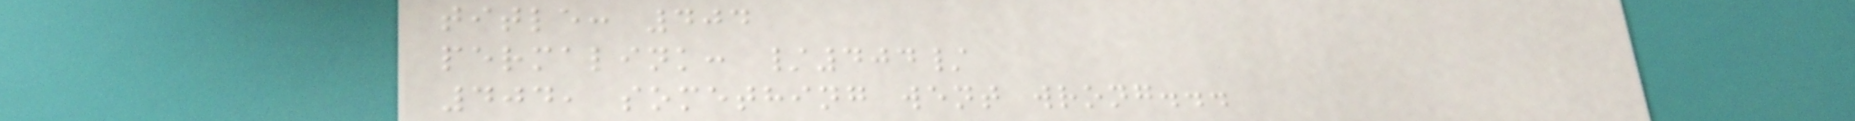title: 404
permalink: /404/
404, something went wrong...
